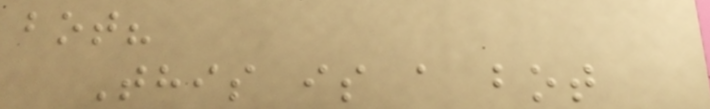bot?
This is a bot
